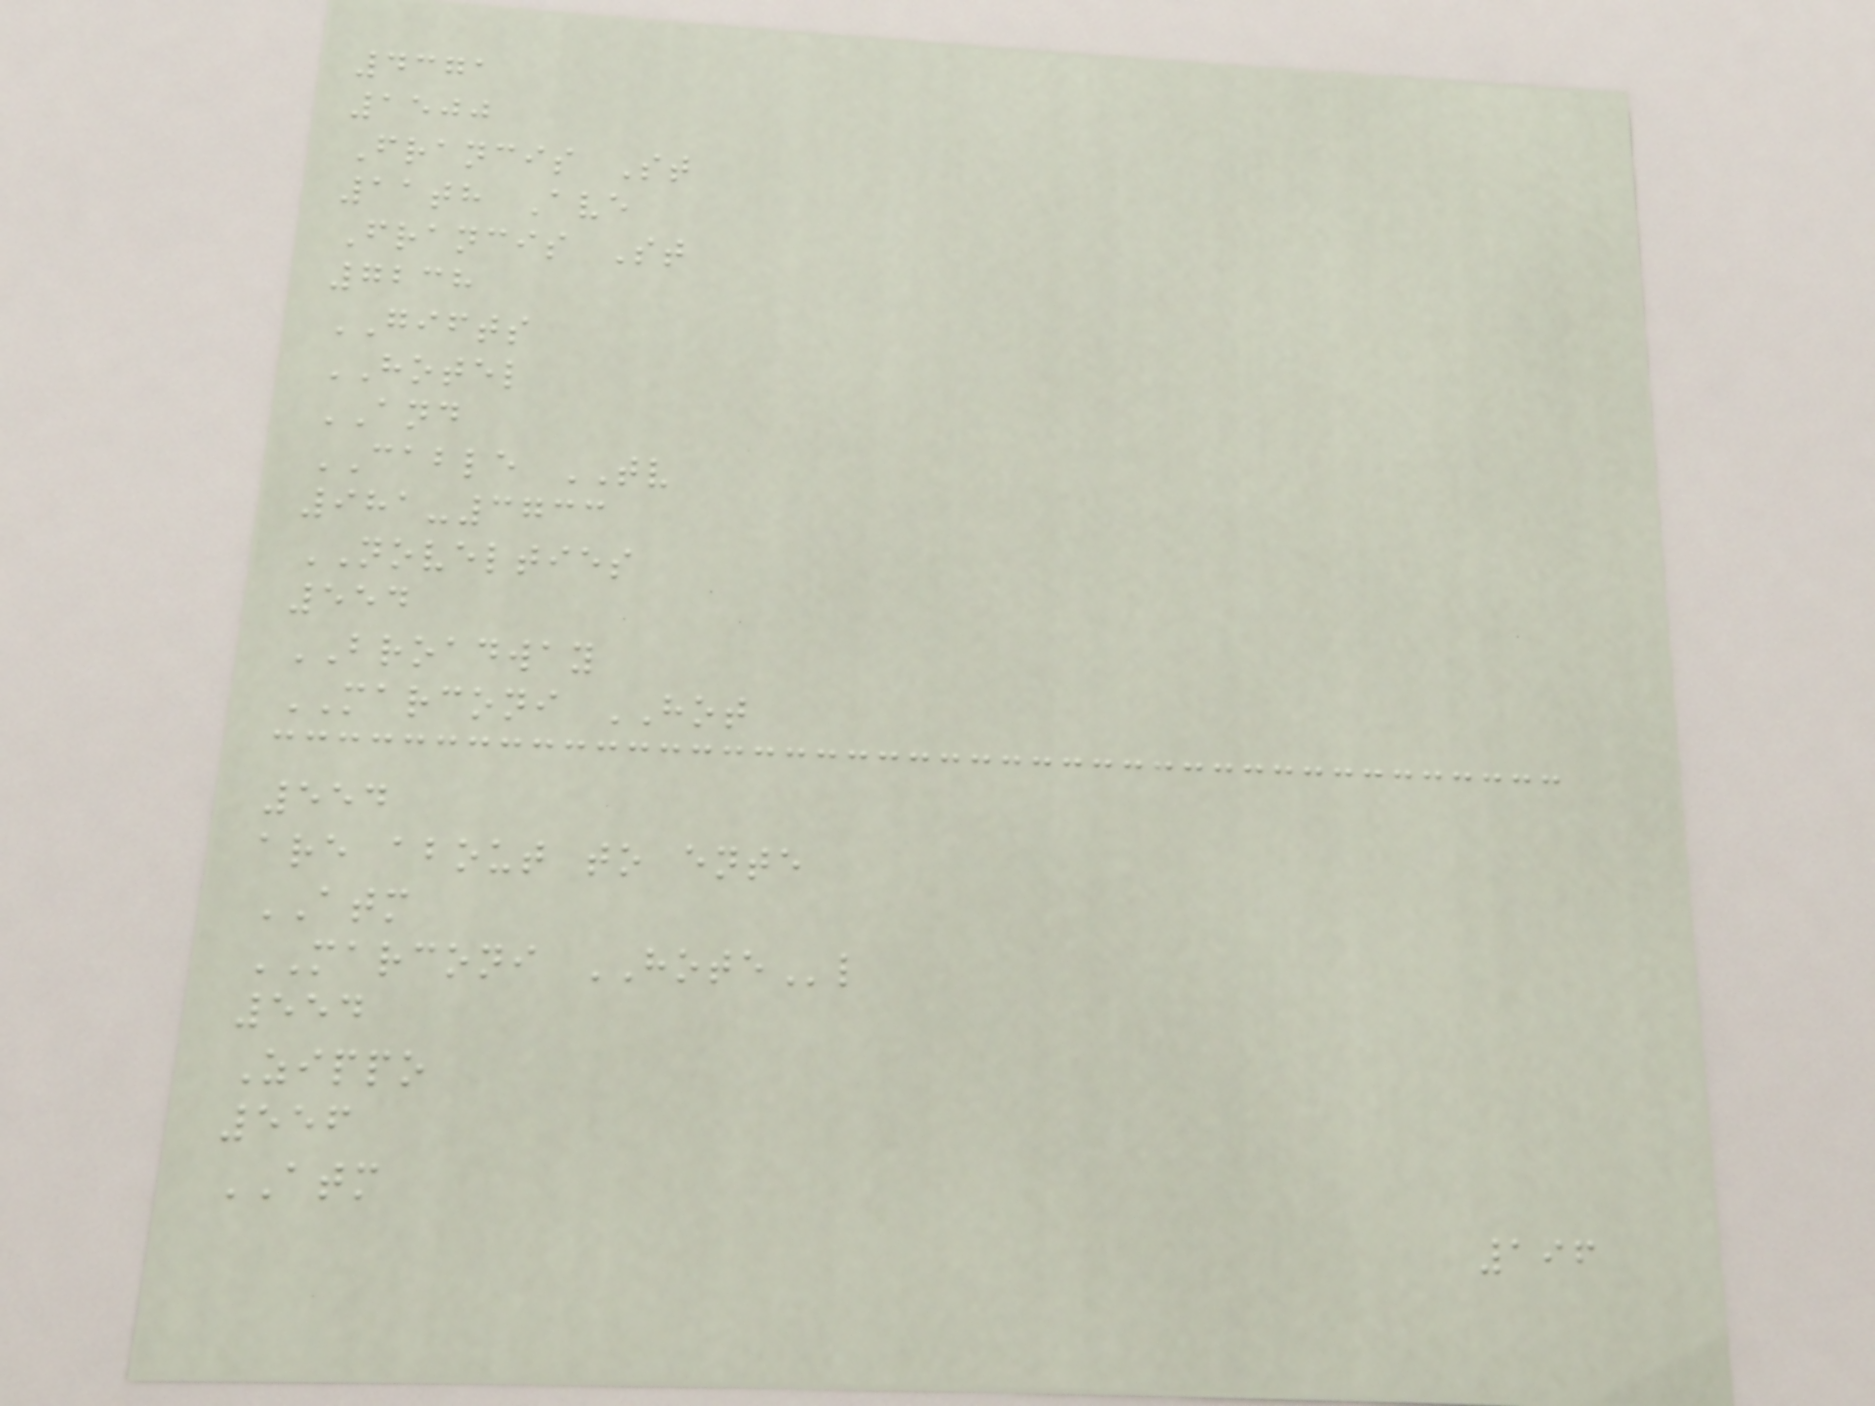4371
1500
Francis St
11th Ave
Francis St
7238
GIFTS
HOTEL
AND
CABLE TV
981-3733
NOVELTIES
554
BROADWAY
MARCONI HOT
554
are about to ente
ATM
MARCONI HOTEl
554
Zippo
556
ATM
196
